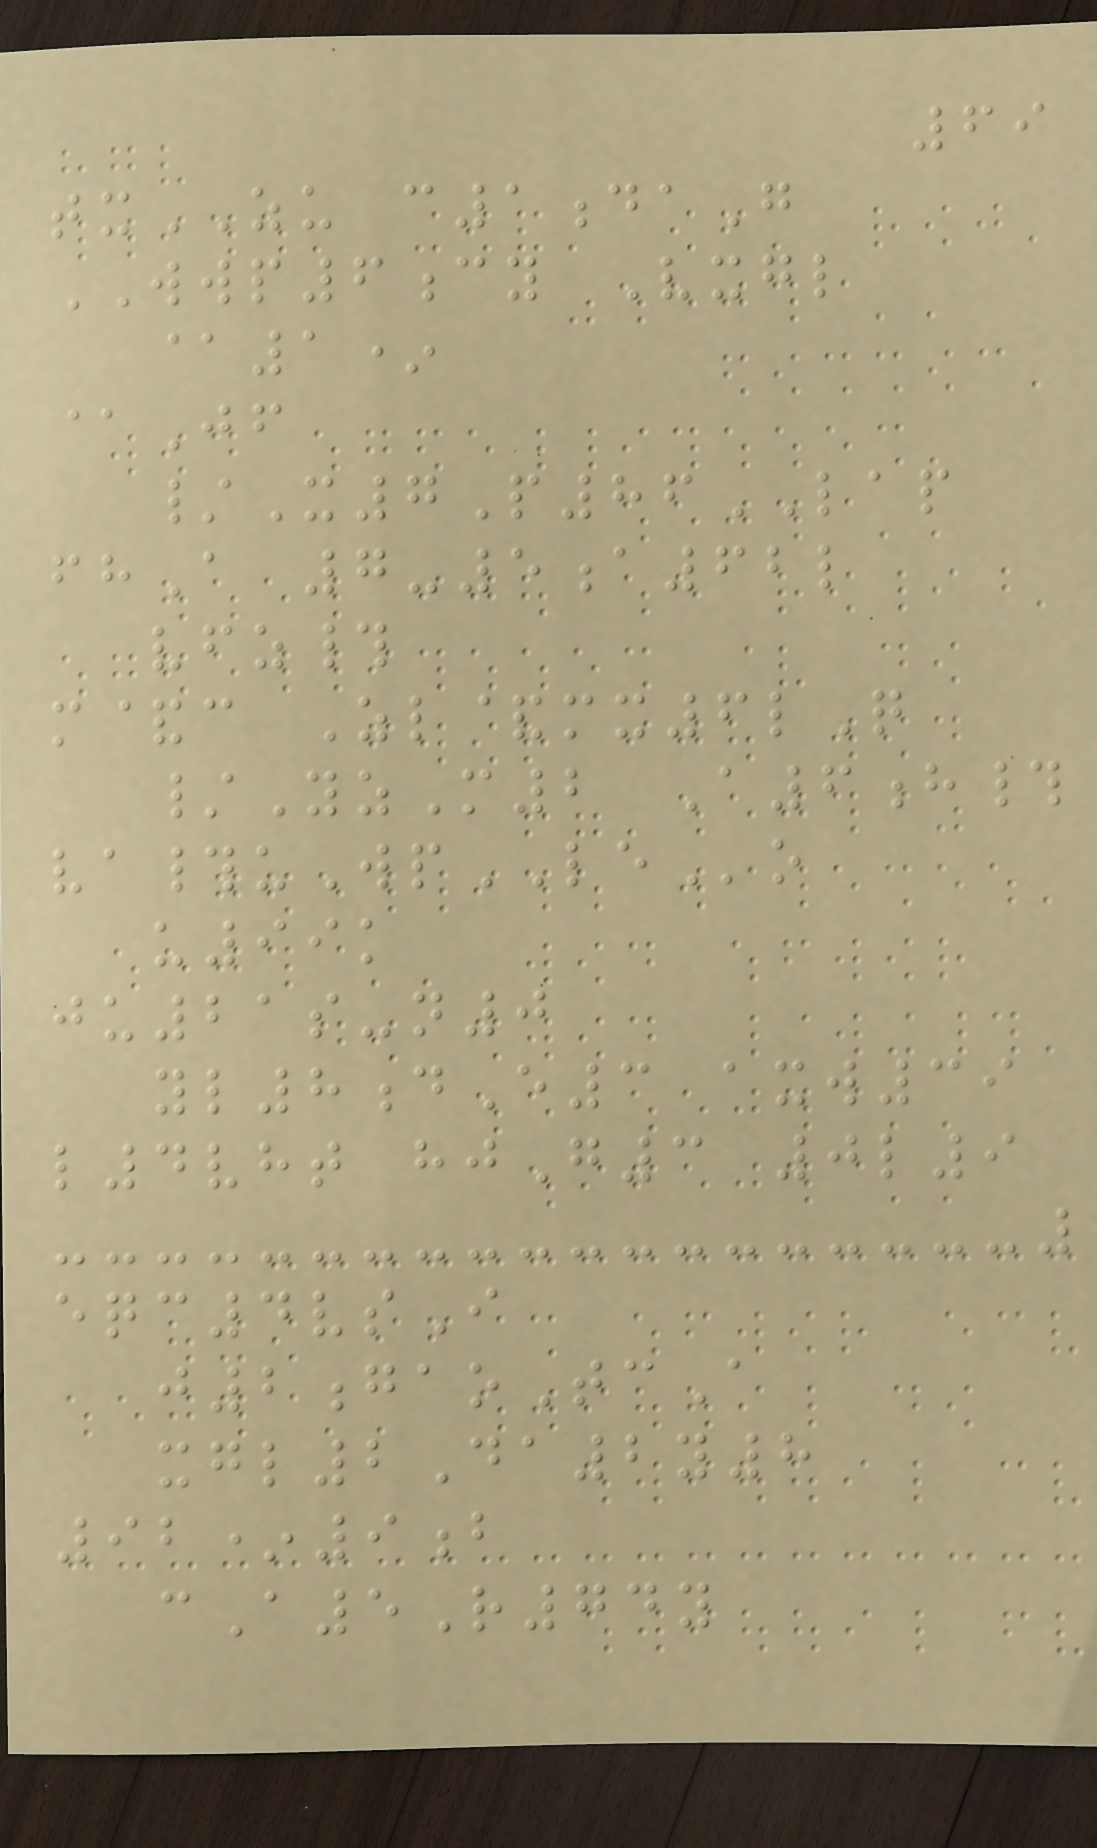69
txZU c1daG
WWP6cy Vxgl
@1*
@Jf
/X7P86LAP
fhA 7-5a62l
vfz#
m&c Zl&mx6lQ
/YzM2 A6h#
va#uWpLEo
u99k
ju21s-n0
yl8dE3 axw39
l4vht hjG3 0l9
eqc4vsI
j2gaoTcA
xgl2Da2y8
92*9b
cA5R74y
